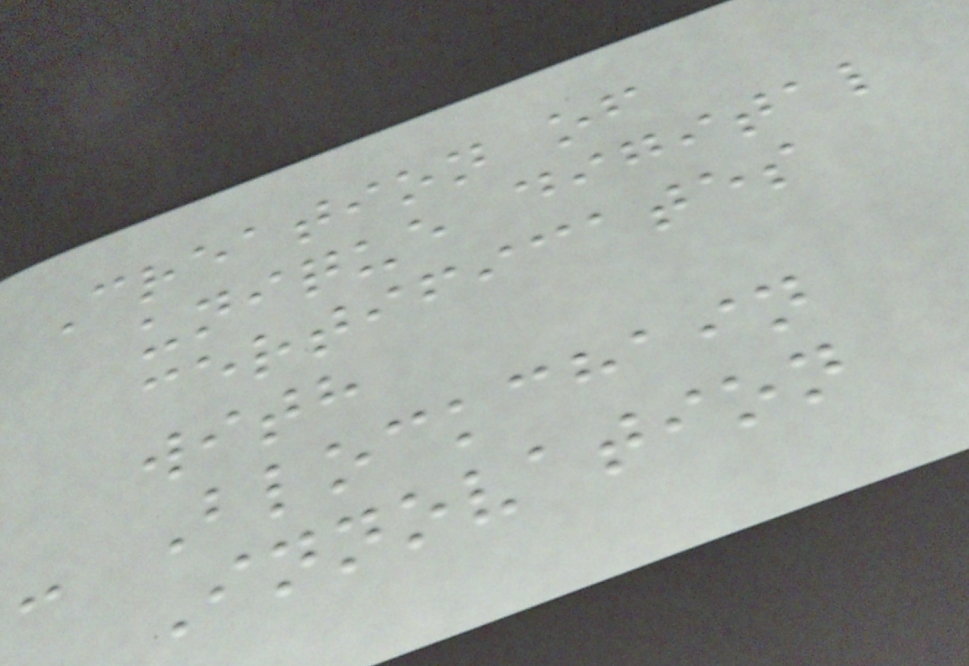Creation of
unique digital
certificates
with
- Blockchain
Innovation
